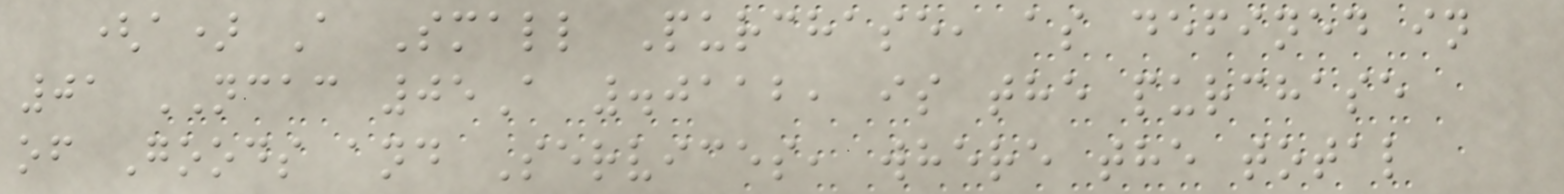(a) A Small Purchase, as defined in
01 NCAC 05A .0112, is the purchase
of Goods and Services, where the total
